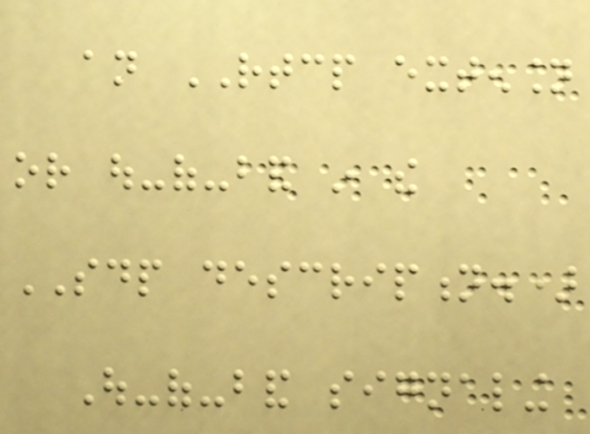an RTCP extension
or out-of-band in the
SDP description.)
Out-of-band signaling
